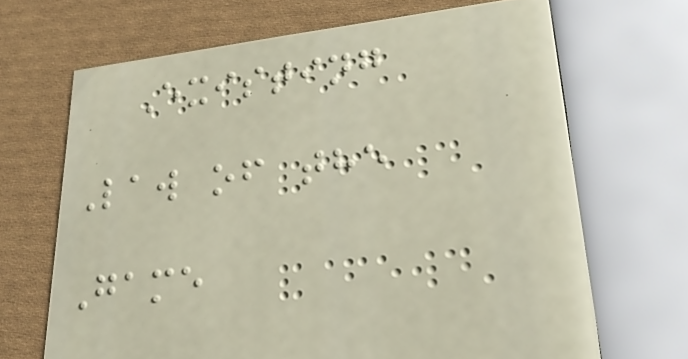Existing
Law of the
Game
